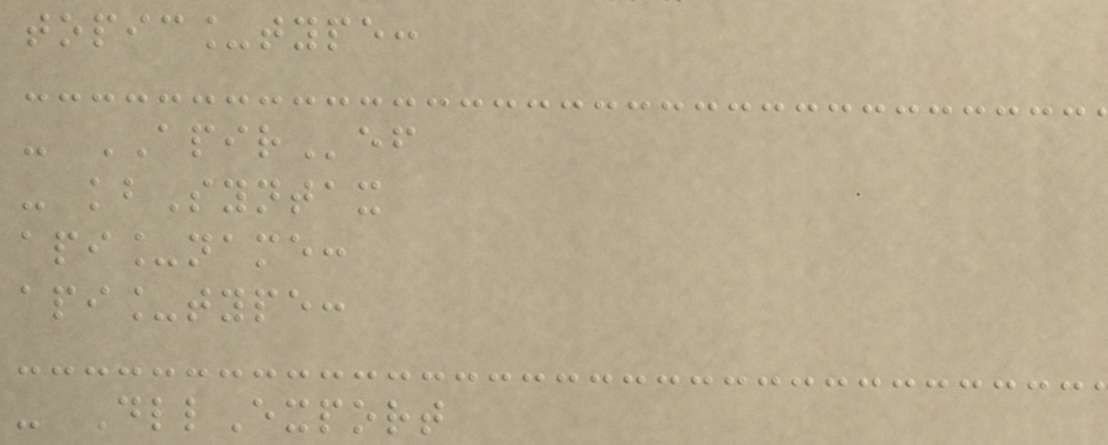topic_type:
- APIRef
- kbSyntax
api_name:
api_type:
- DllExport
